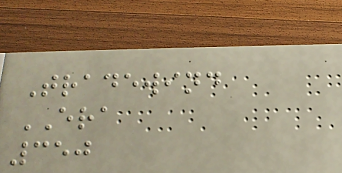Tradewind
ERA
350
